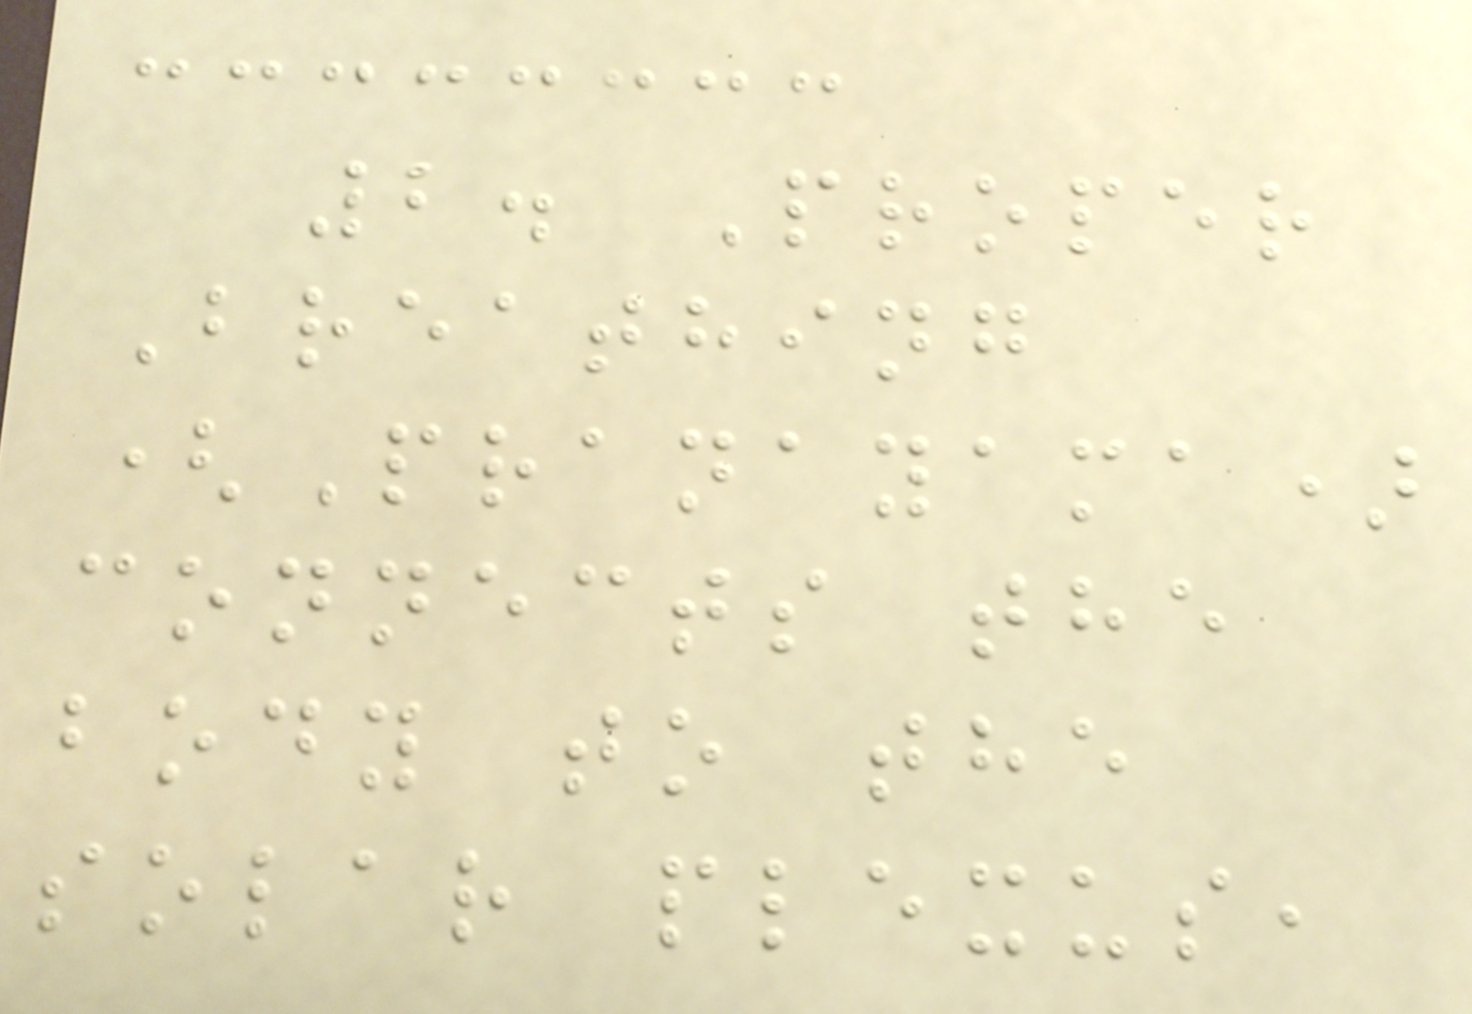2. Proper
Breathing
(Pranayama)
connects the
body to the
solar plexus,
